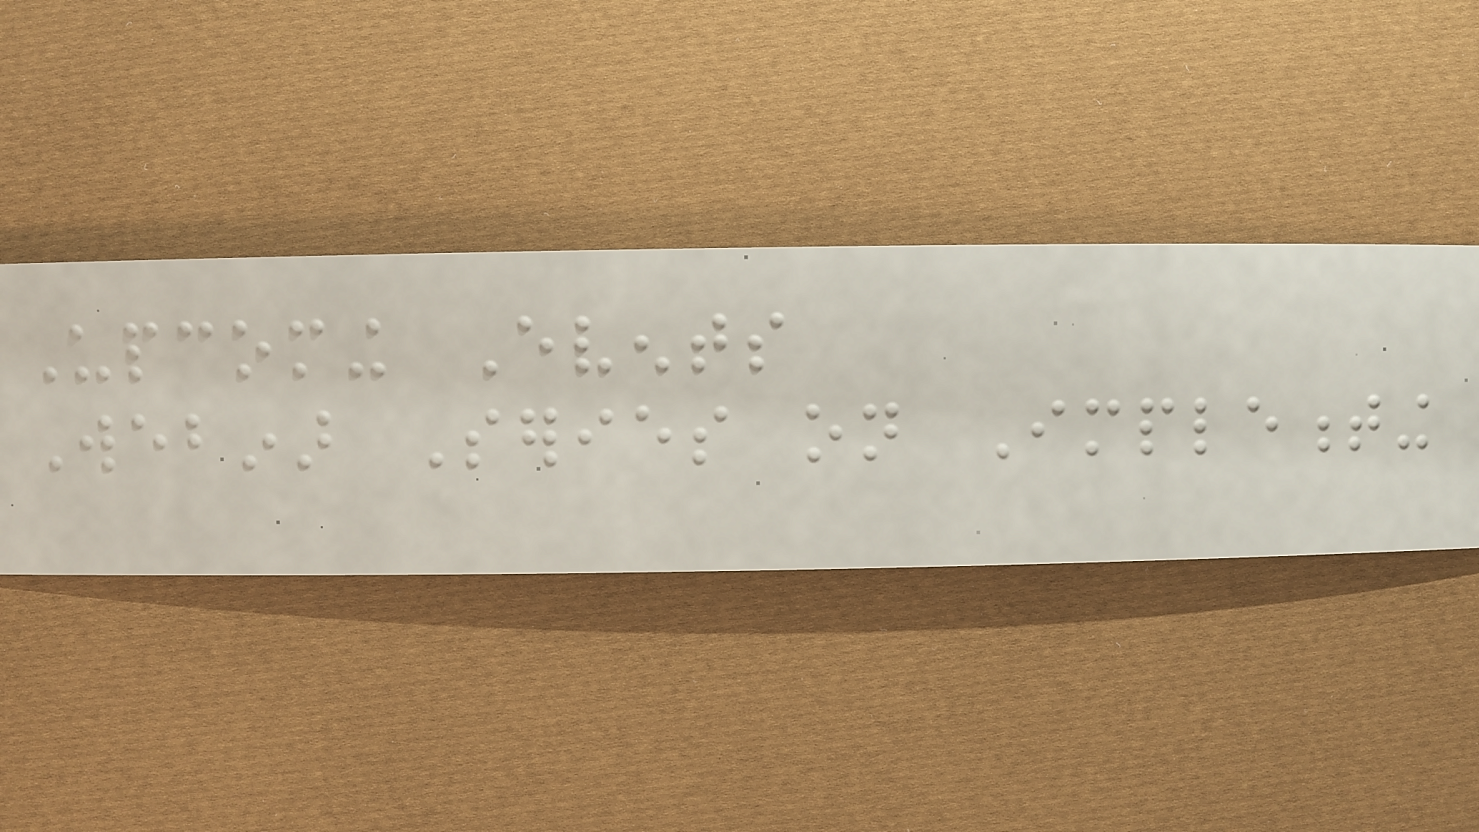Upcoming Events
Webinar Series on Implementing
